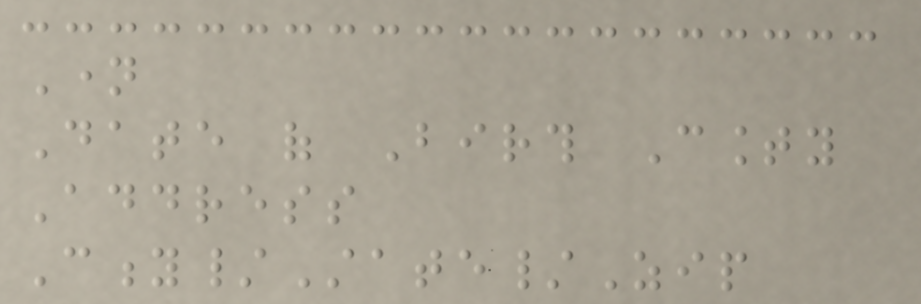Name
Date of Birth County
Address
City/State/Zip
